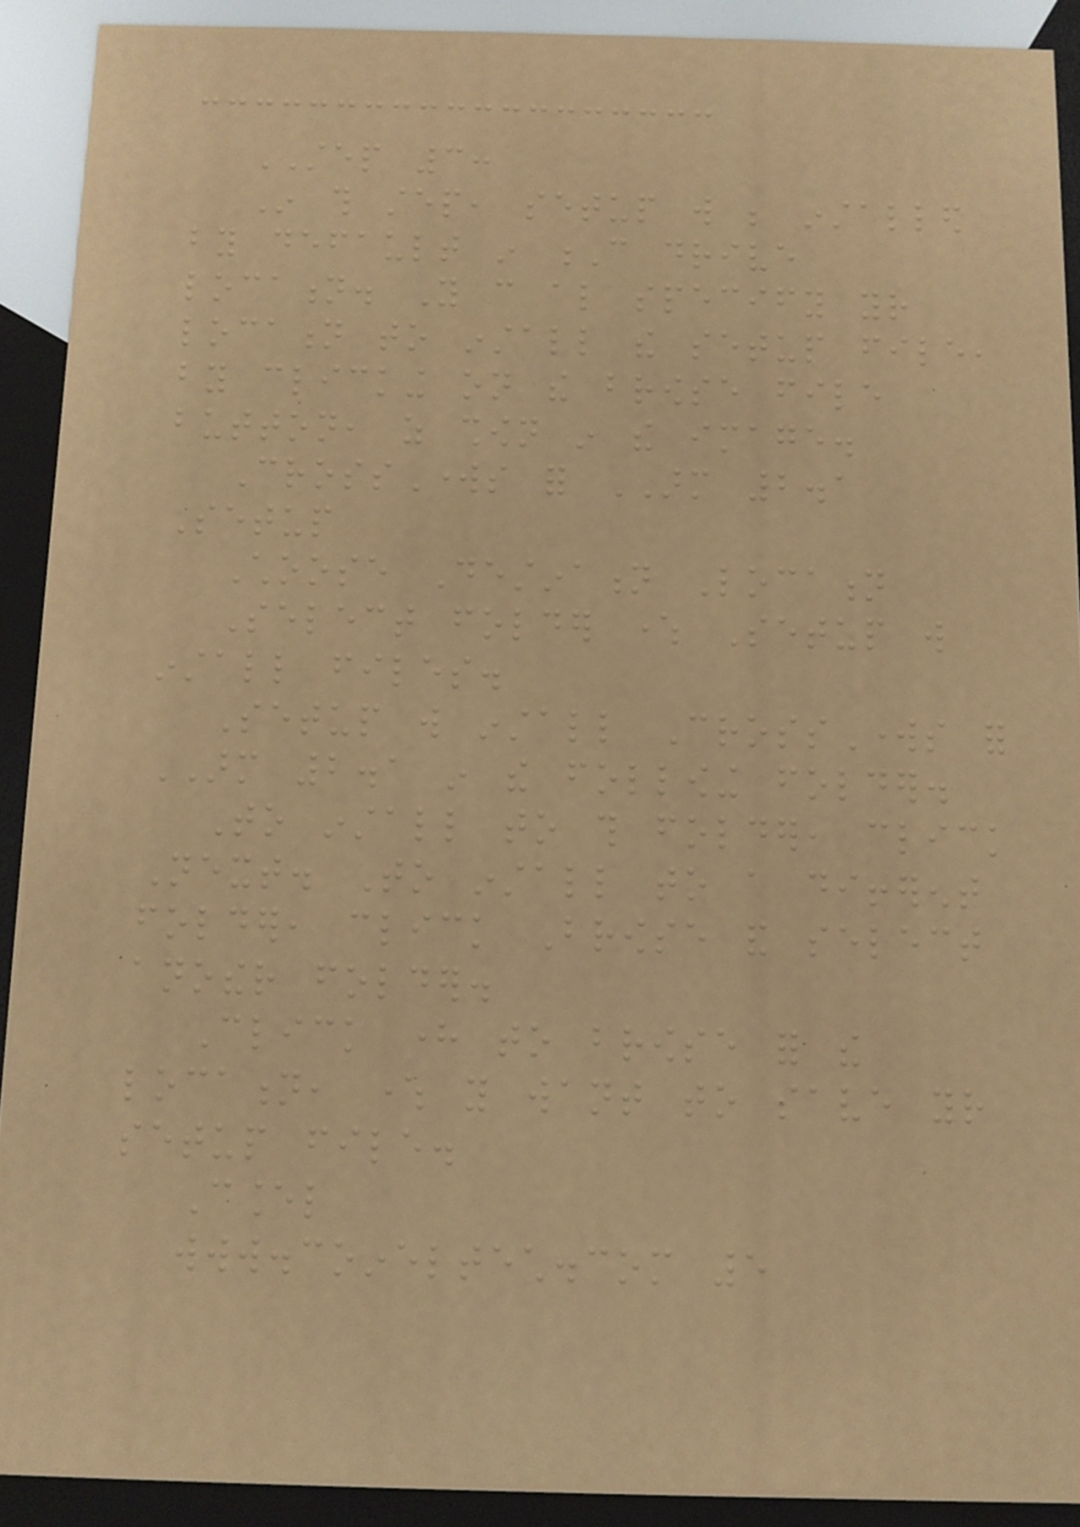STEP 3:
In this step, setup will be installed
by default in C drive
location. You can also specify your
location to install the setup file,
by clicking on the browse file
button, as shown in the image.
CrossWorks for ARM 2.1
Setup
Choose Destination Location
Select folder where Setup will
install files.
Setup will install CrossWorks for
ARM 2.1 in the following folder.
To install to this folder, click
Next. To install to a different
folder, click Browse and select
another folder.
Click here to browse for the
location, where you want to save your
setup file.
Cancel
www.coineltech.com 5
